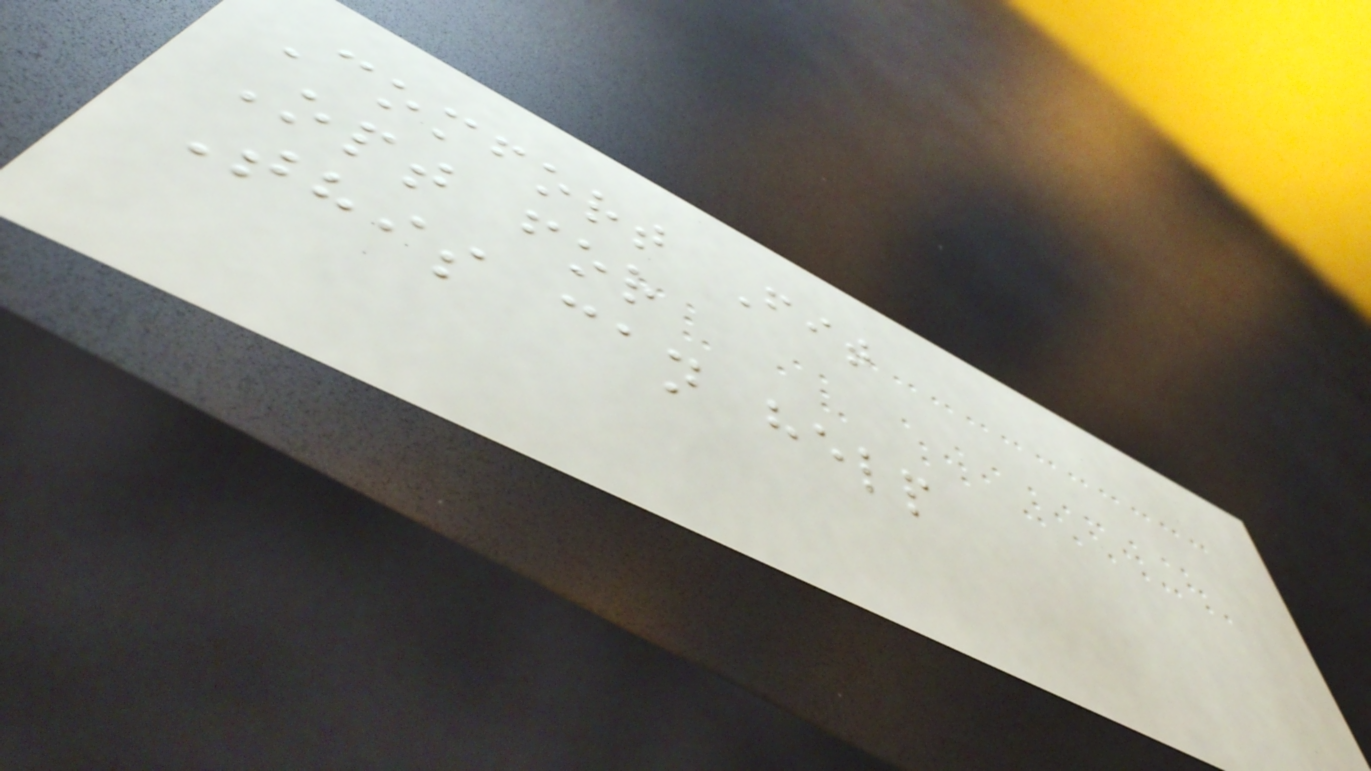Comfort Fit
Opt for
This can help
